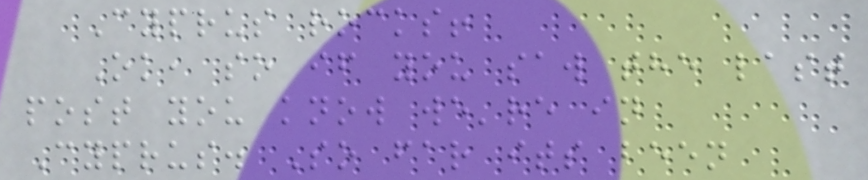Cyprus rocks!
Ok, so if you saw the last
post you know we're in
Cyprus. So far its been
